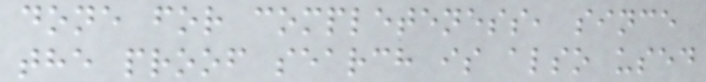done for completeness, since
the proof search is also used
